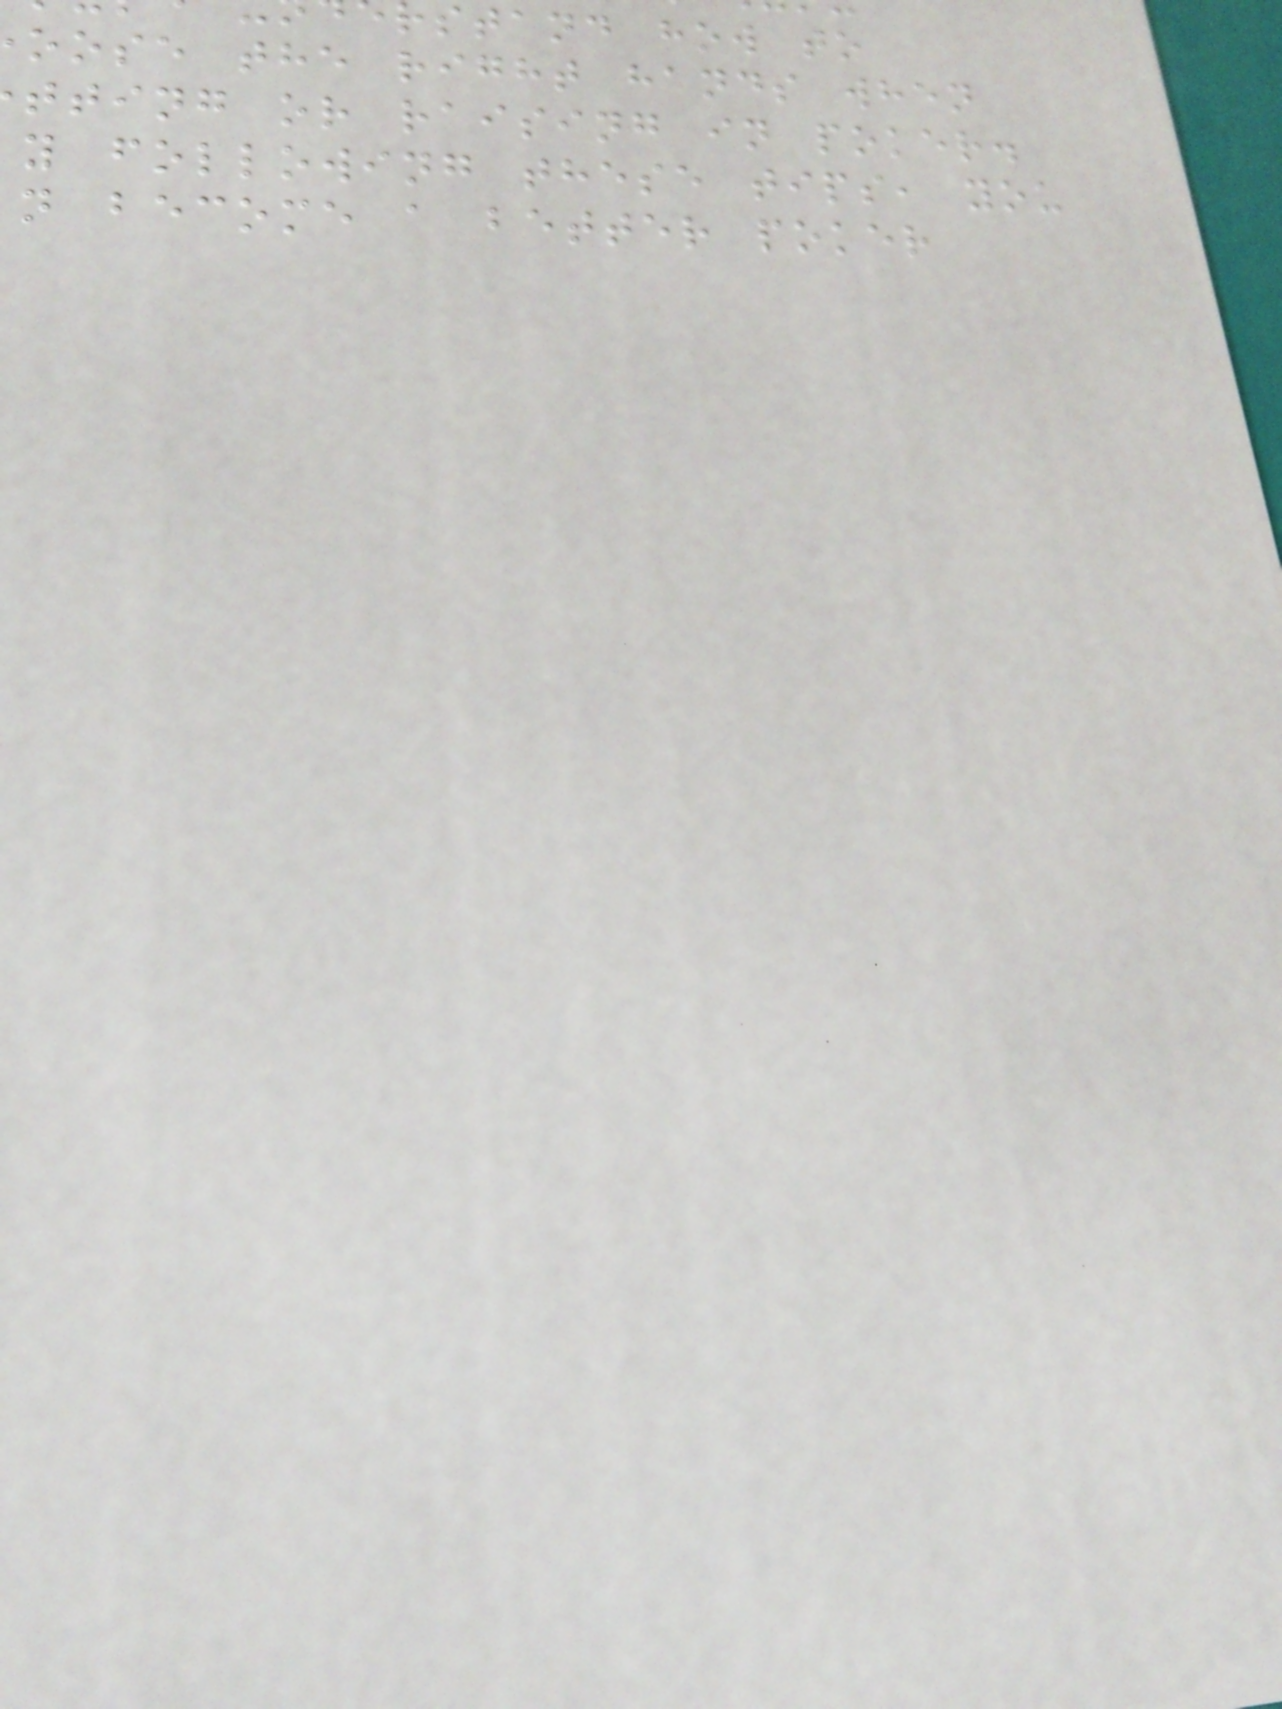rstand how to
oose the right hands when
tting or raising in poker.
y following these tips, you
n become a better poker
